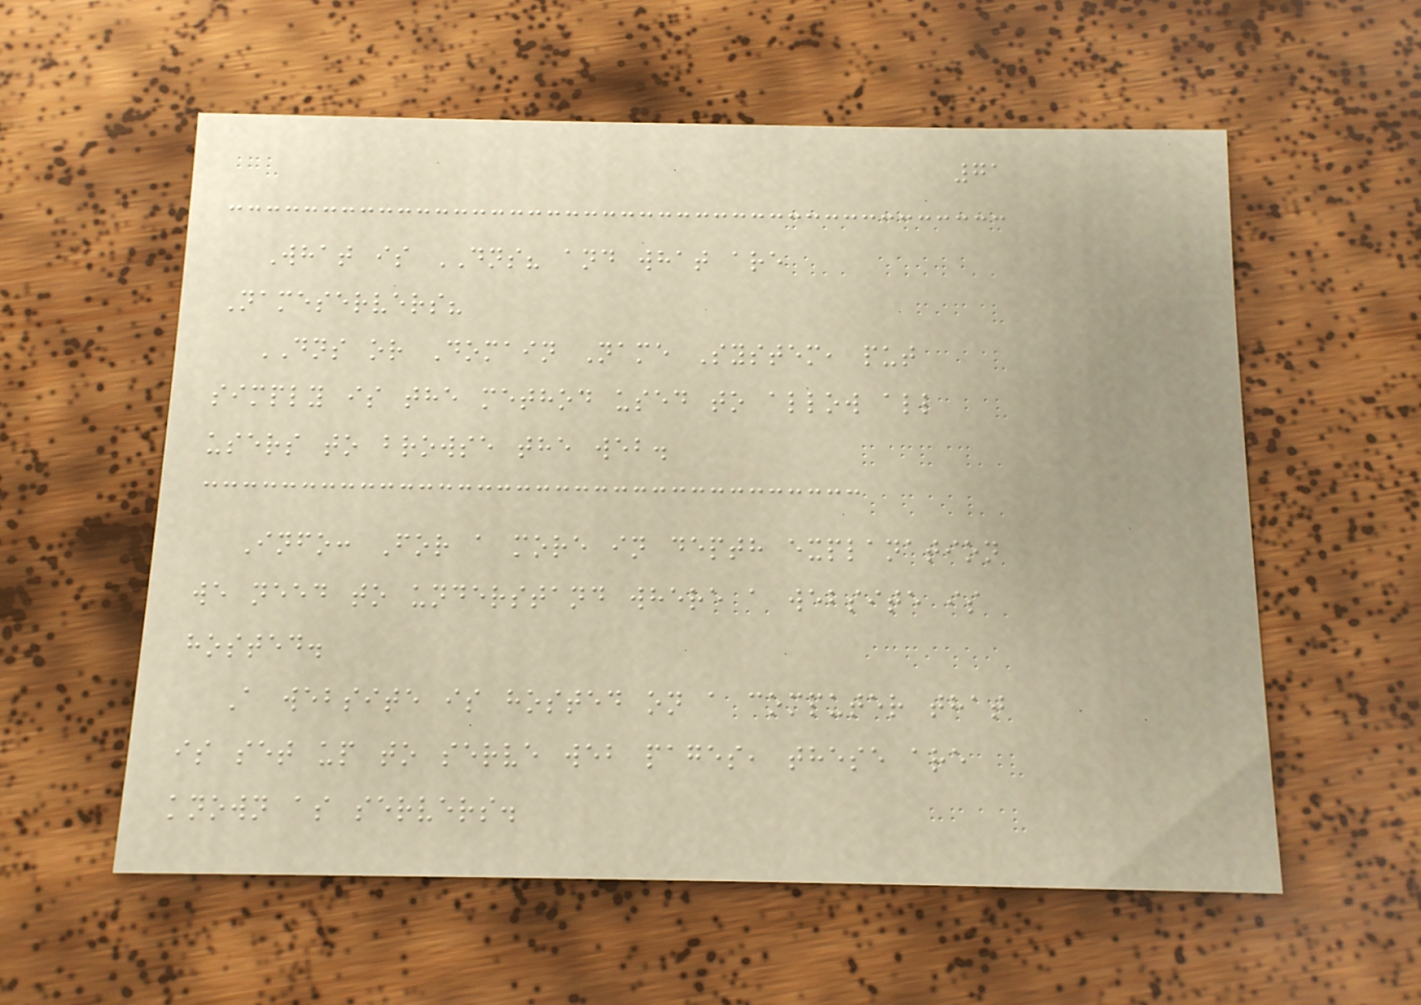71
What is DNS? and what are
Nameservers?
DNS or Domain Name System, put
simply is the method used to allow all
users to browse the web.
Info: For a more in depth explanation
we need to understand where a website is
hosted.
A website is hosted on a computer that
is set up to serve web pages, these are
known as servers.
